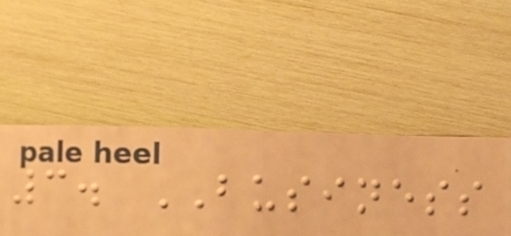3. BUSINESS
